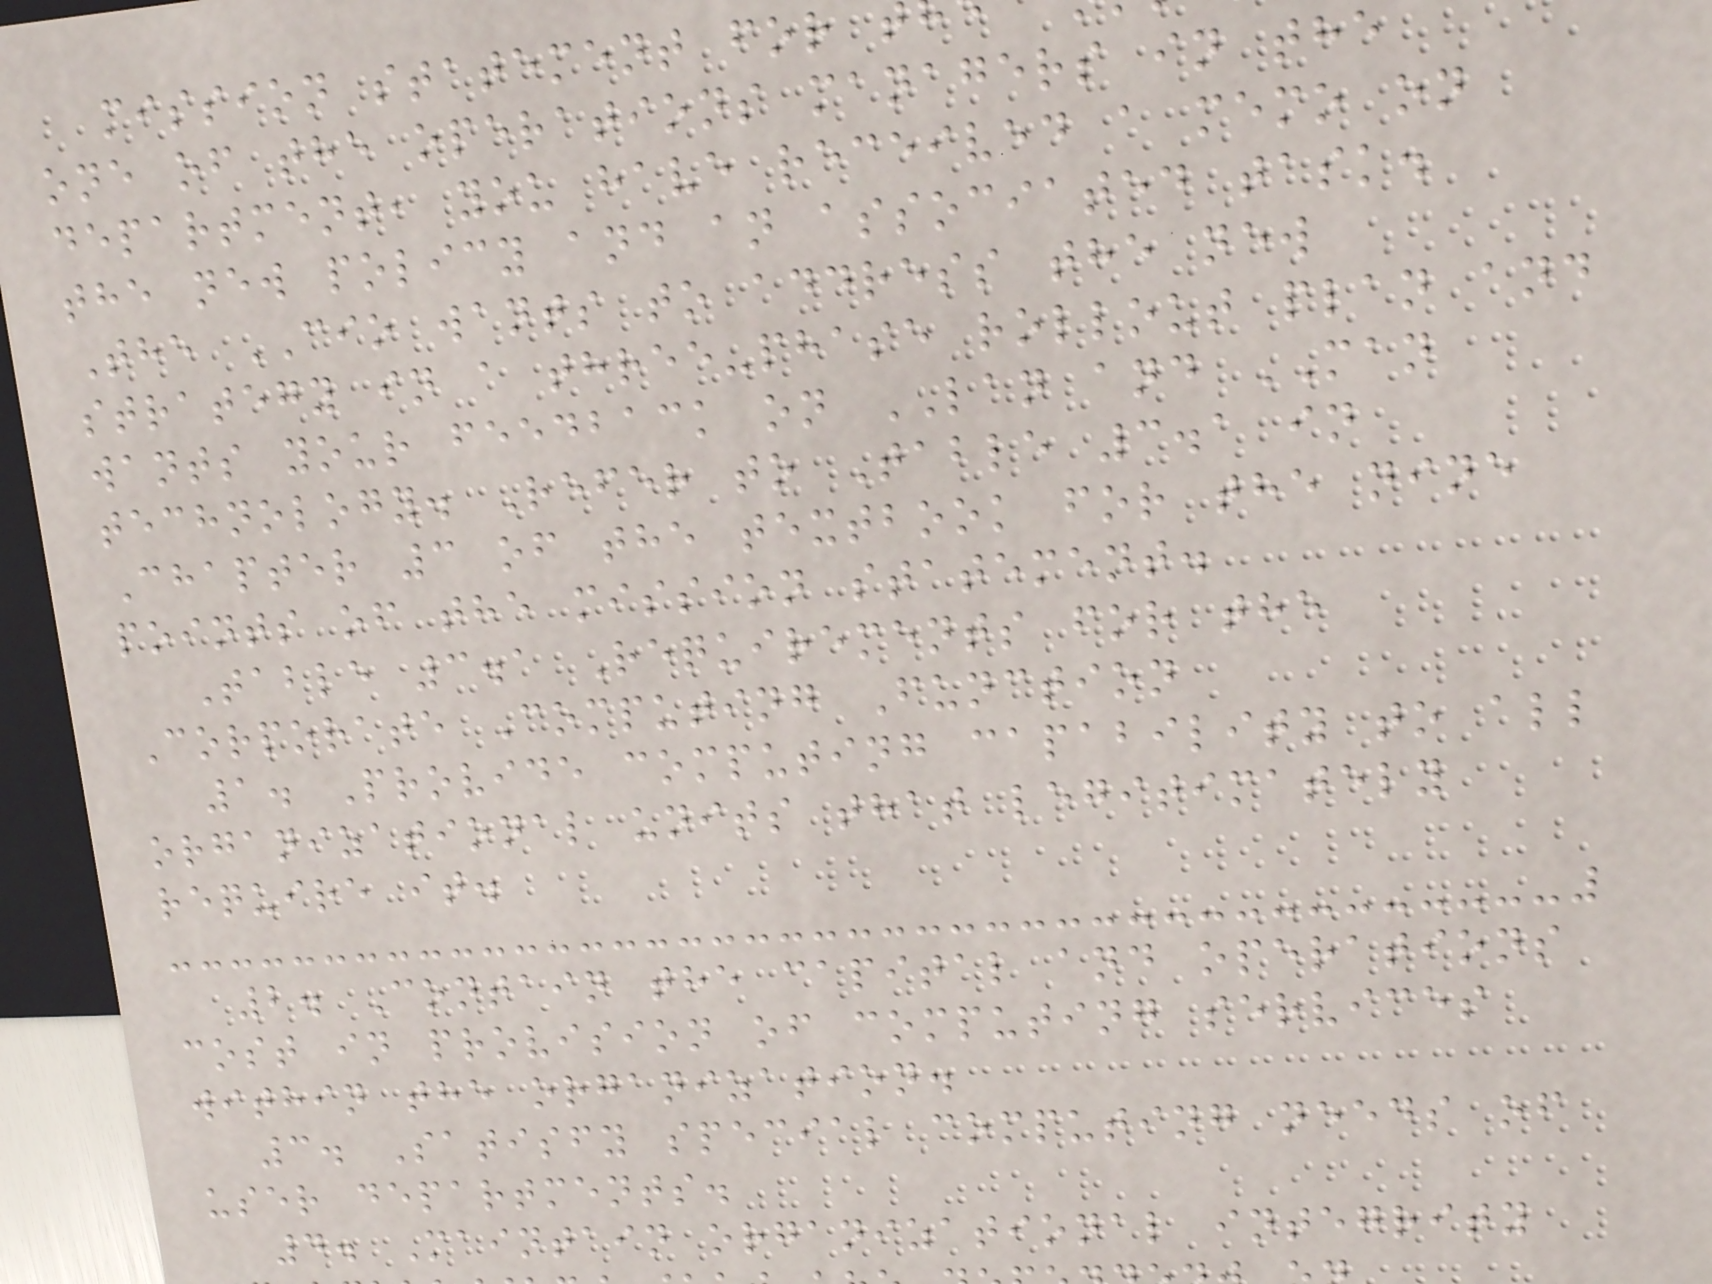mission statement for
one of the operations managers in the
department, you have received a memo on
the new policy and an associated task.
The CIO wants to address the new
strategy in a three-phase rollout plan and
wants your feedback on LAN and MAN
technology. Refer to Table 3.1 in
Chapter 3 of the textbook for the nine
points of the mission statement.
Table 3.1 Requirements for the
Corporate Computing Function
1. Provide computing capability to all
organizational units that legitimately
require it.
2. Contain the capital and operations
cost in provision of computing services
within the organization.
3. Satisfy special computing needs of
user departments.
4. Maintain organizational integrity
